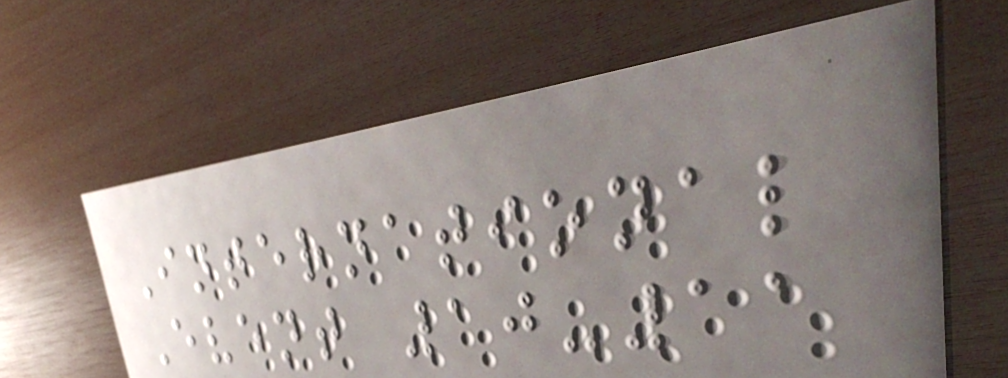International
Event 10-11
